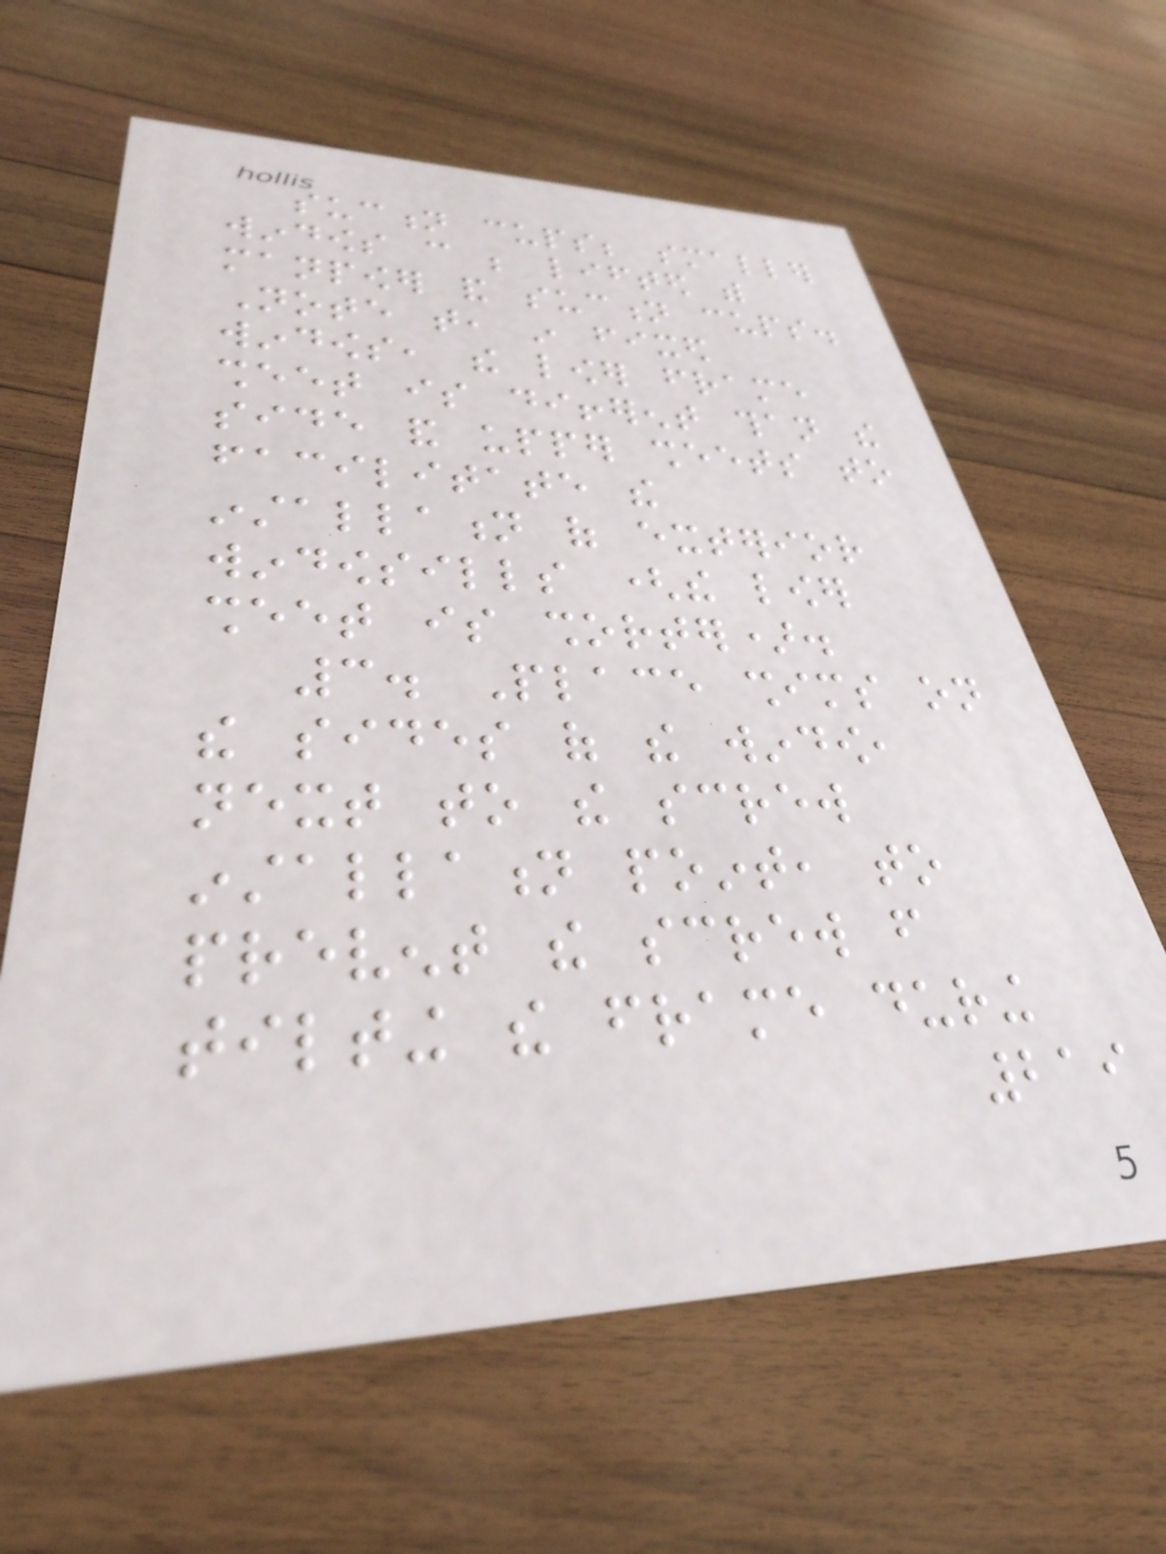suction cups; smaller
windows can be lifted with
manpower and suction cups.
Note that, in fixed
windows, the lower frame
sheet is different than the
side and upper sheets to
facilitate the
installation of exterior
windowsills (the lower
sheet is shorter).
3. Place shims on
the sides of the window,
next to the screw
installation point, to
prevent the screw from
tilting the frame during
219
